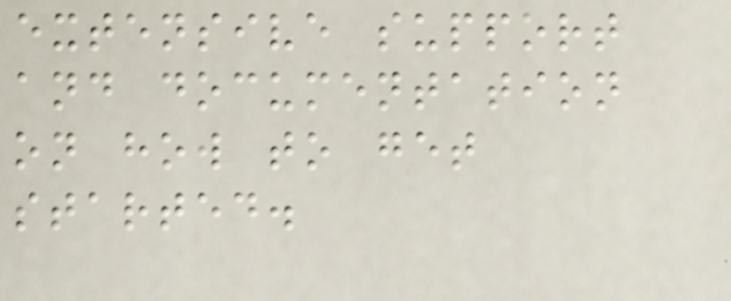extensive support
and documentation
on how to get
started.
